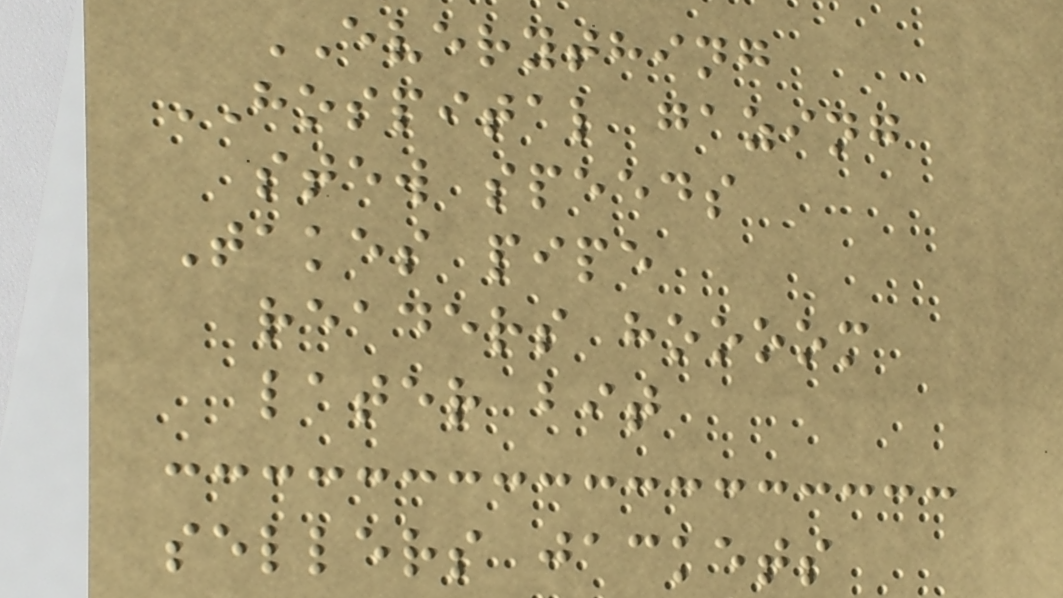EVERYTHING
HOSPITAL gazing
stew speeds
Takes pipe
readers hoooom
later bit
sellers jackets
